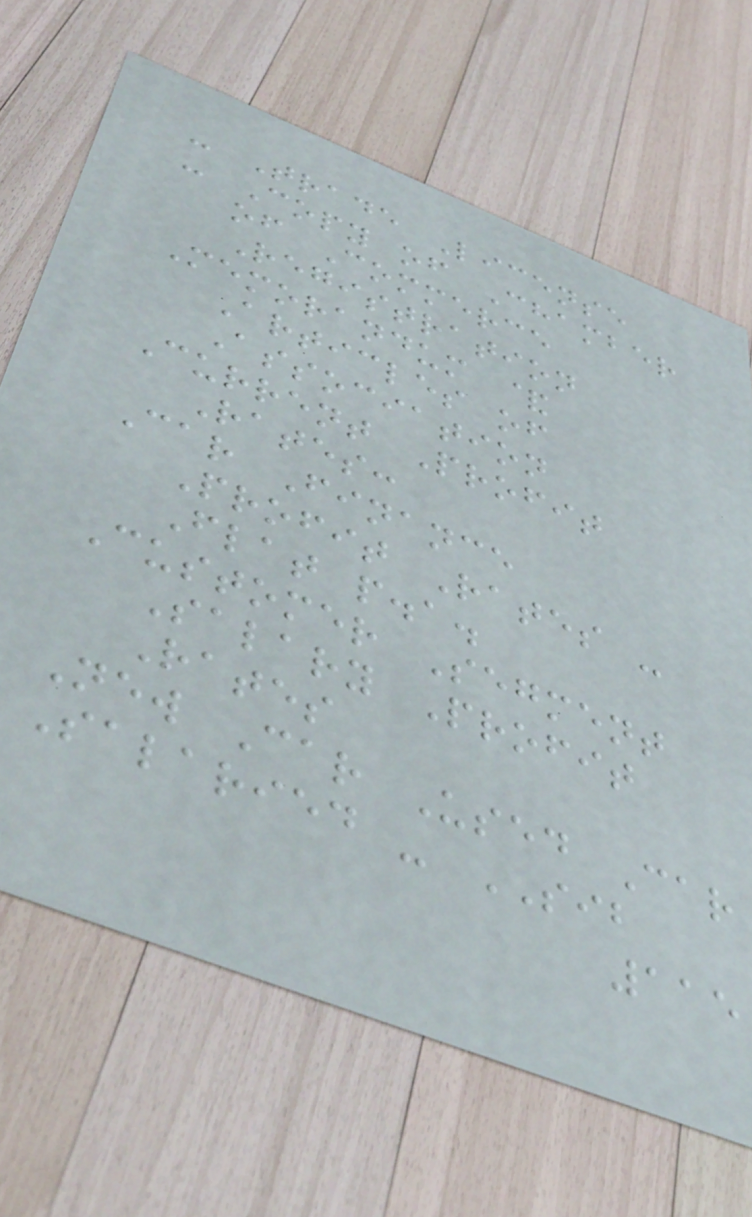- Trade License
- Copy of Chamber
of Commerce
Registration
Memorandum &
Articles of
Association
Current Profit
Rates:
Car Finance
Profit Rates -
Flat p.a.
Customer Segment
Salary Profit
Rates
New Car Used Car
Salaried - SIB
115
